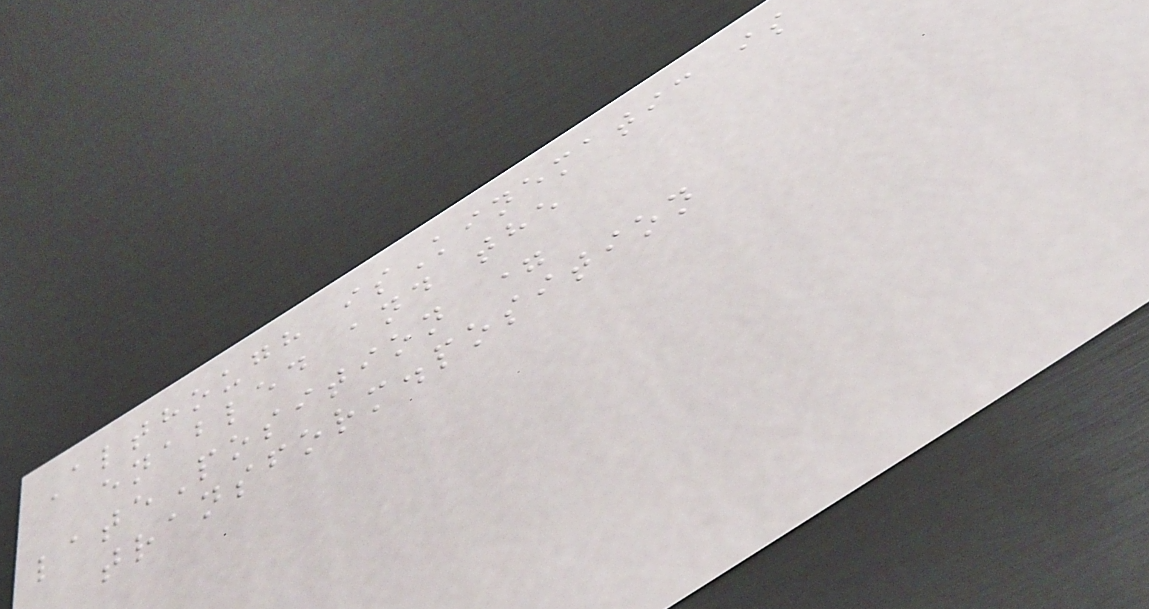Although isKinematic is
enabled and the
latePosition =
transform.position
